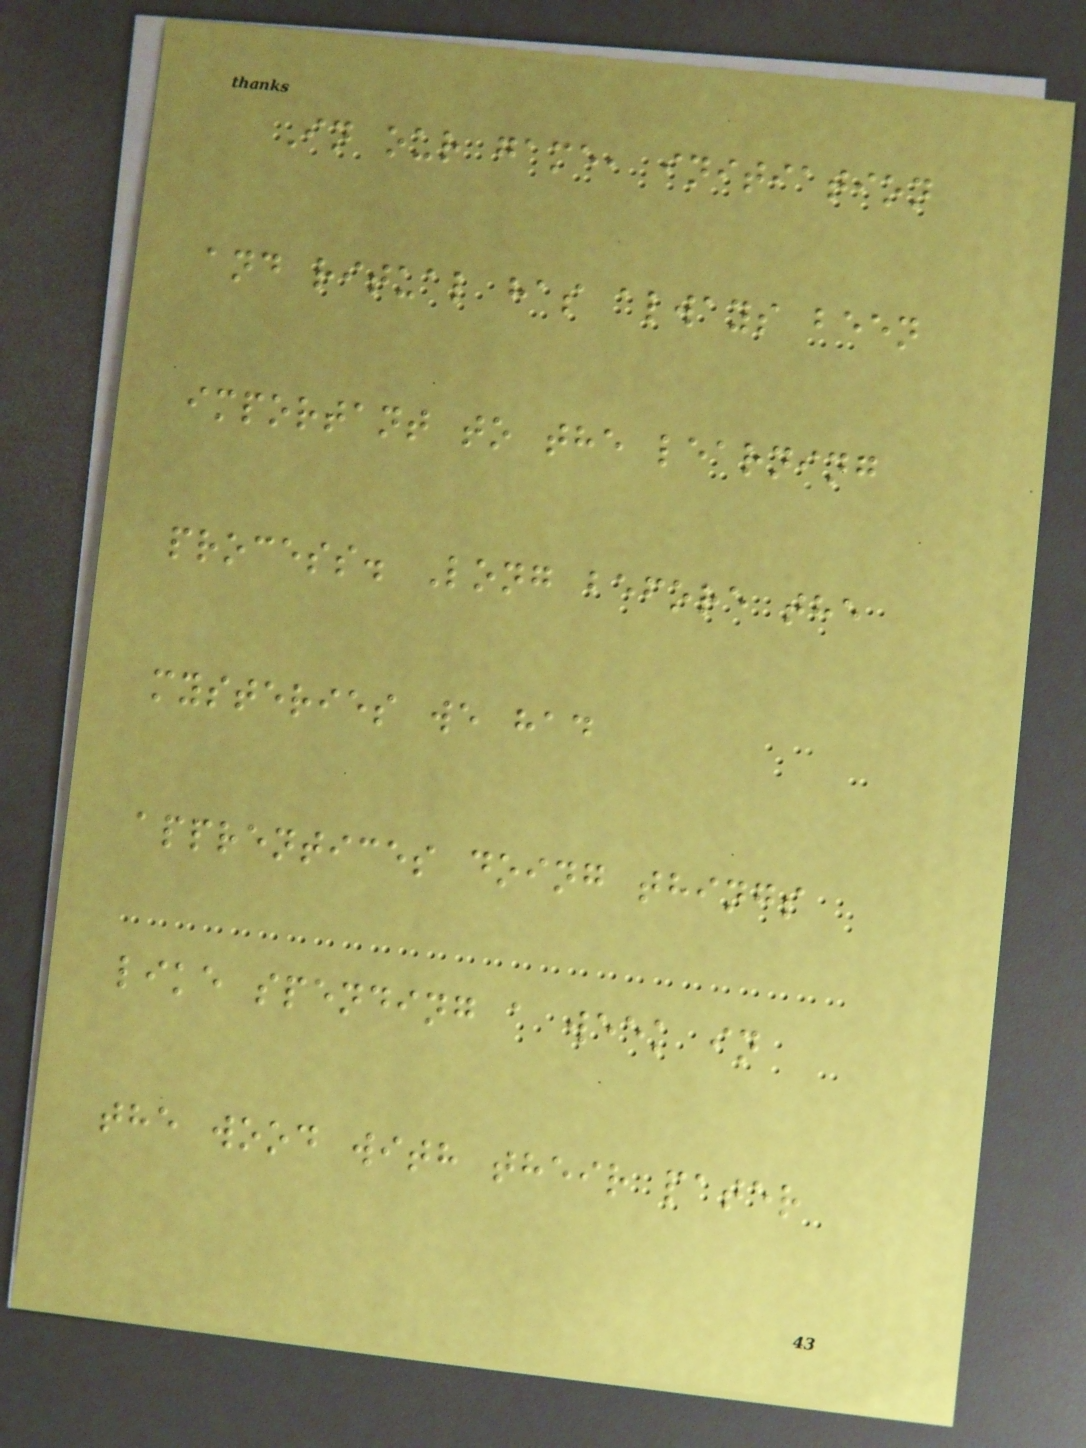In our game, initiation
and ritual has always been
important to the learning
process. Long before the
mysteries we had
apprentices doing things
like spending a week in
the wood with their pater
